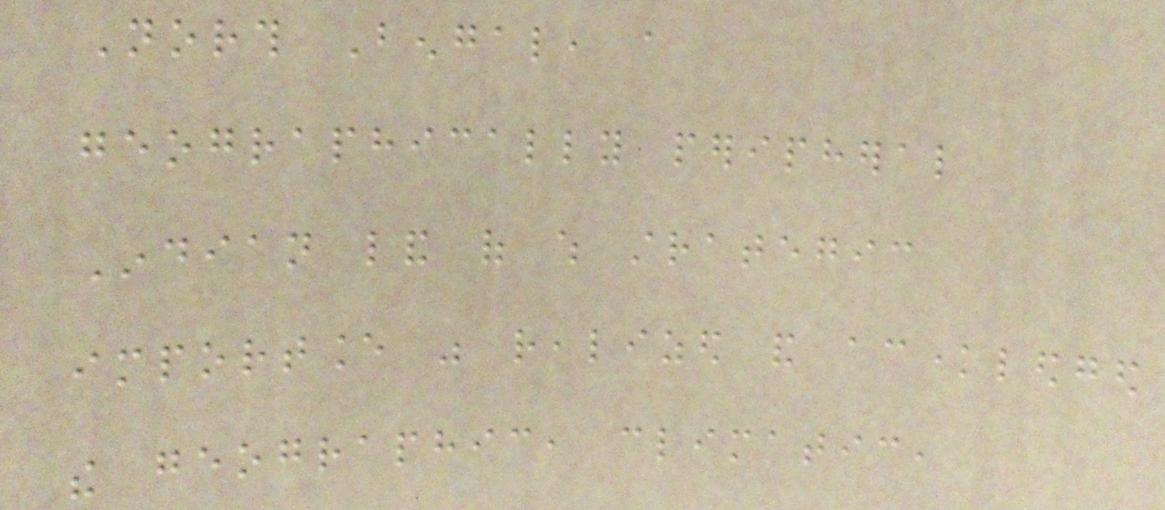North Bengal, a
geographically peripheral
Indian land of which strategic
importance was realized and acknowledged
the geographic, climatic,
